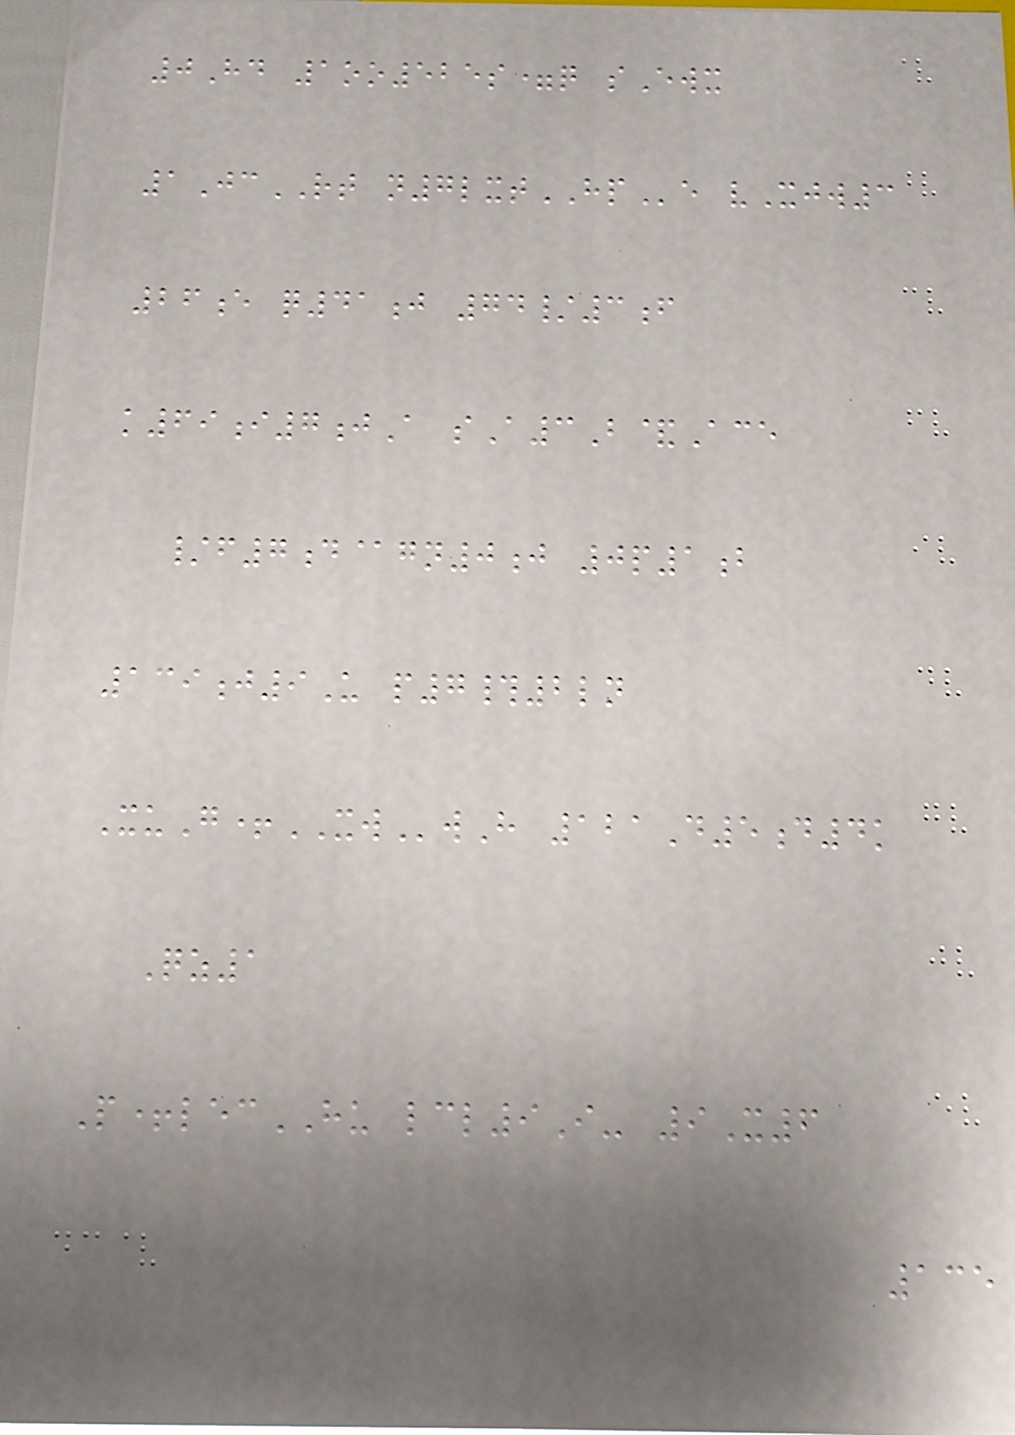0Hd 1oo525s=q sEwx
1JcRT n7lxtHPe vXjw3
26e q41j 74/3f
k69i7jA sA3B&Ace
/f7d@gn0j 0p1b
139j9U p7#2ln
XuG+XWwH 121D5d4k
Qz1
P+lecHU lcl9I- 9X6
135
